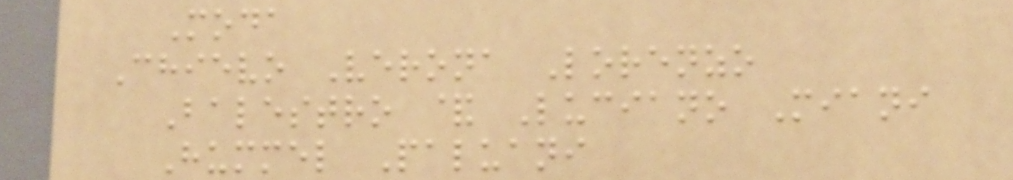Moda
Chievo Verona Lorenzo
Balestro & Luciano Miani
Hummel Paluani
